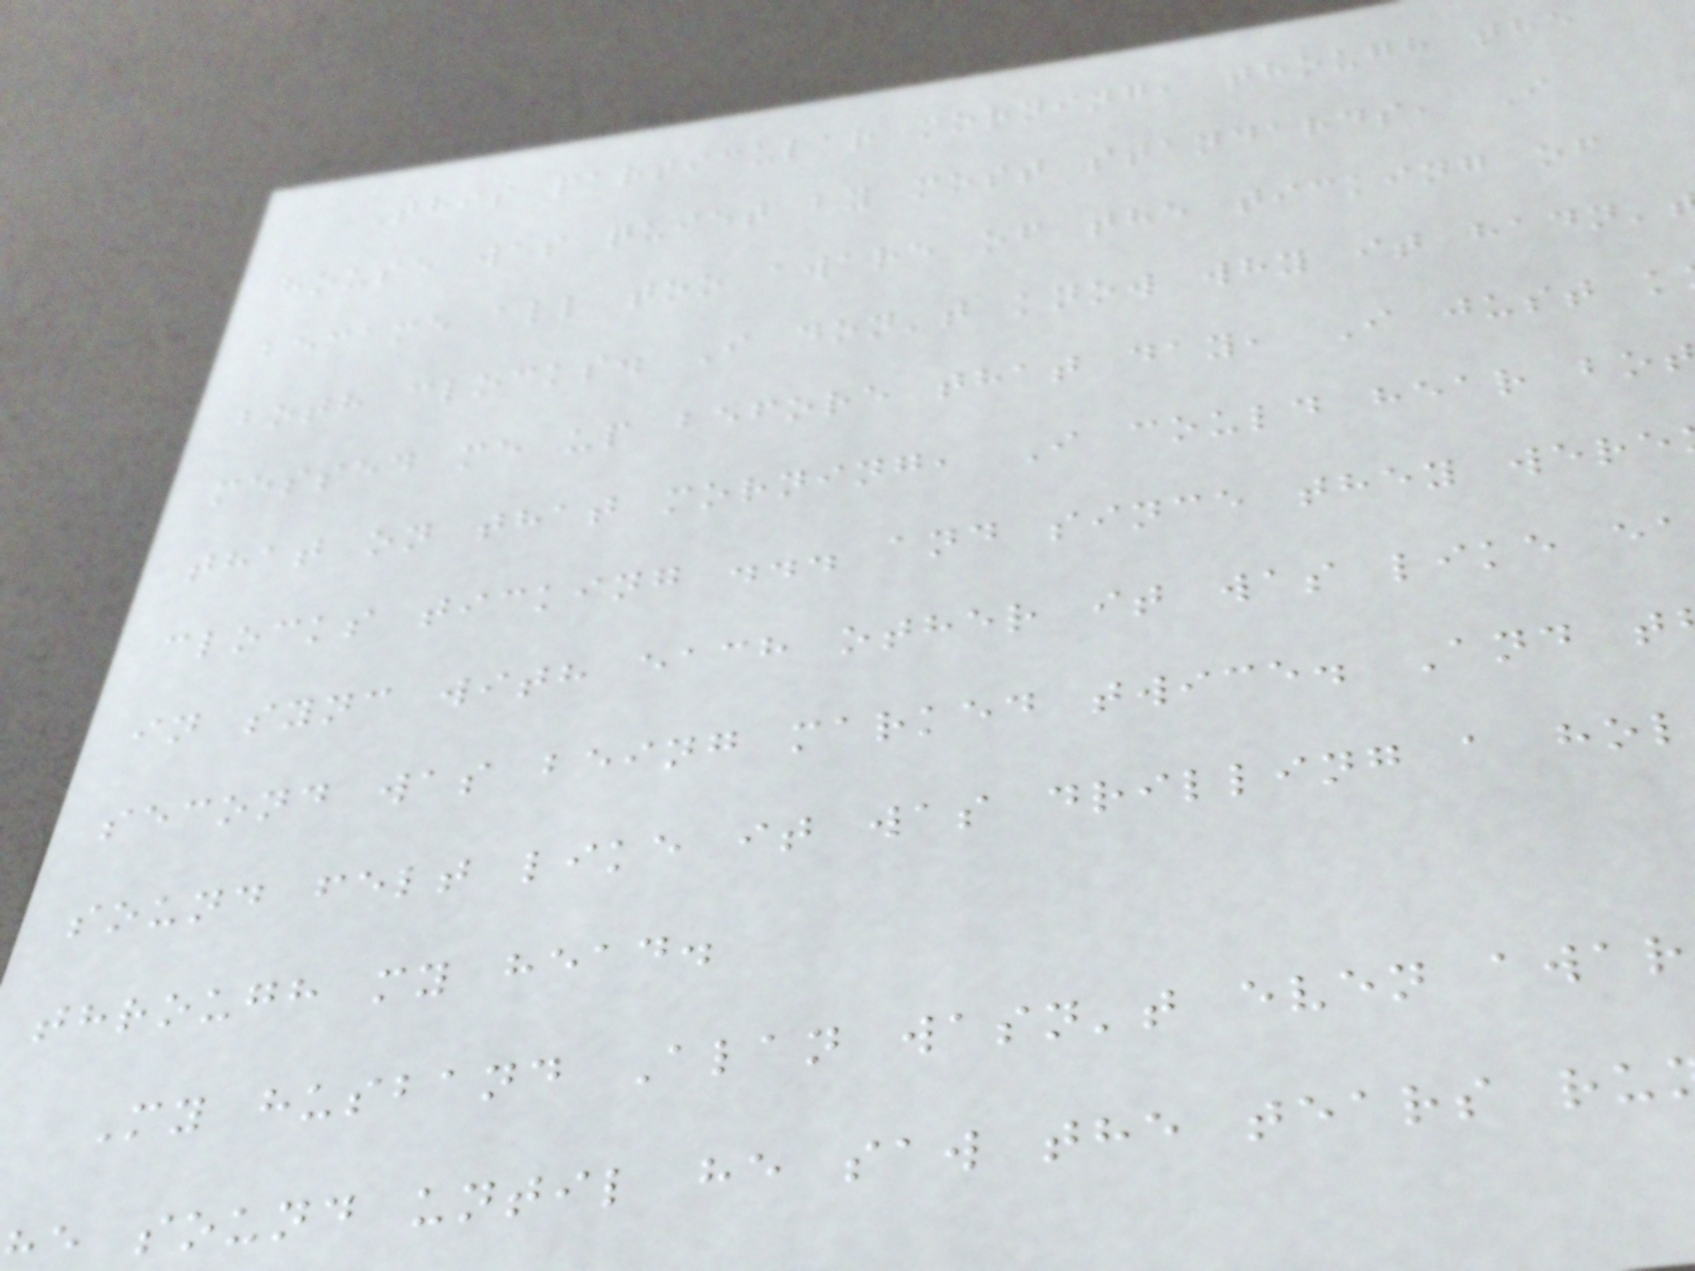This particular morning, though the
house was quiet by most standards, I
became all too aware of the ticking of
both clocks. I don't know why it hadn'
messed me up before that day, I just k
that on that morning, I could hear bo
clocks ticking ... and since they were
in sync with each other it was like ea
second was being marked twice. And t
sound felt like it was drilling a hol
through my head.
My husband Alan wasn't even awar
e sound until he saw the tears ru
